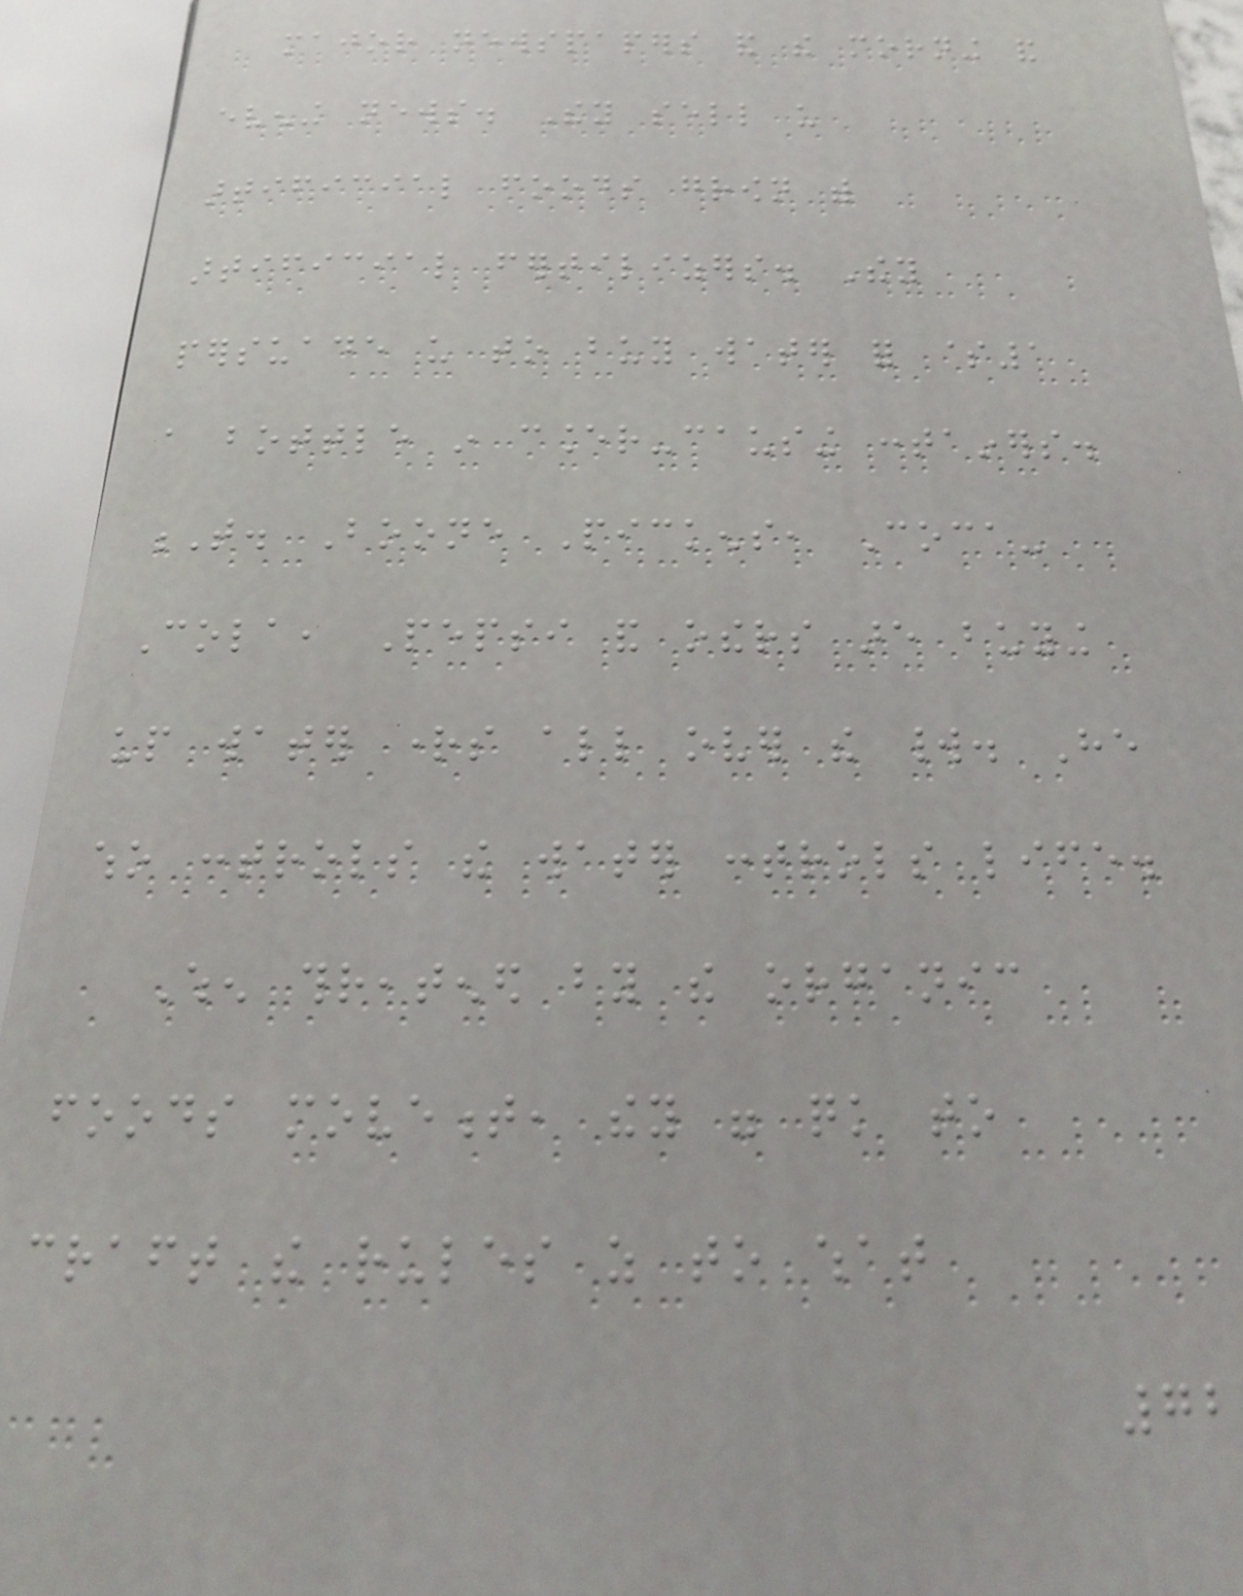major newspapers and the morning and
evening news. They sell us
artificial foods grown with
artificial fertilizers. They
persuade us to buy water for $1
a bottle in cancer-causing containers.
T. Boone Pickens, Coca-
Cola, Pepsi and others are buying
up water rights all over the world. He
who controls the water controls life.
When threatened by the organic
foods movement, they were quick to
craft the rules as to what
72
